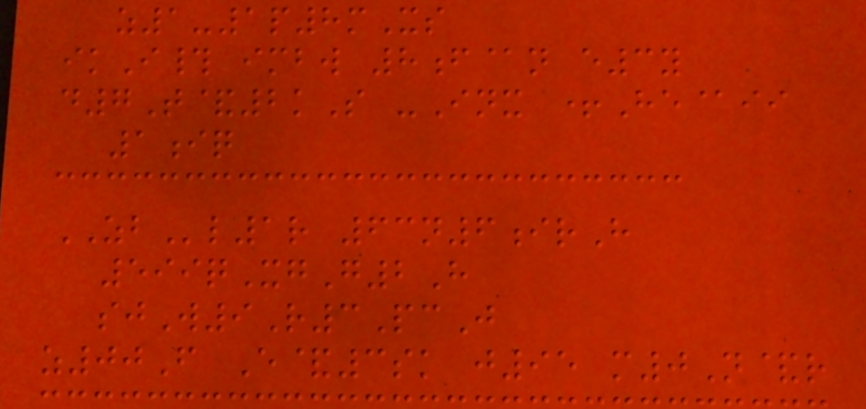z1-1p8mXs
ikI# imbw 8f@n e3y
d7T&2kS -Inx +He@ii
1iq
ZBl1r 63n6irH
599qXgG2H
sjW9R3PcJ
z00F E&3sk j95 m0N&r
